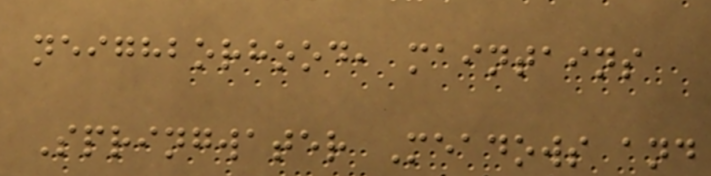neighborhood, maintains
Springwater Meadows and
